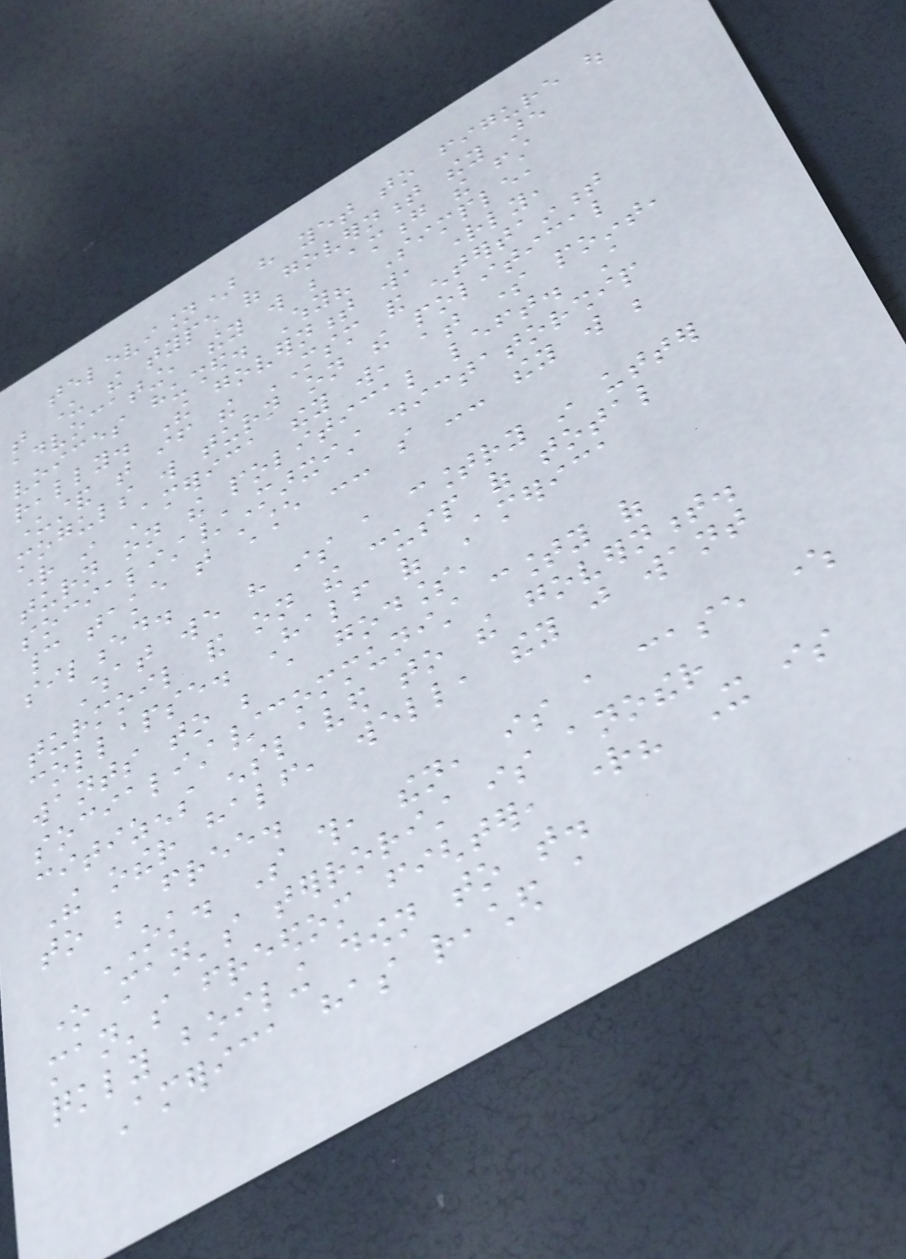television) have yet to figure out
that under the type of government they are
advocating, they will be among the first
voices hushed. Why? Simple,
really. The government will, rightly,
understand that if the MSM and entertainment
moguls will turn on the political
right in America they will, at some point,
turn on the political left. A
socialist/Marxist dictatorship
cannot take that chance -- so -- they will be
silenced.
What we have is a country in utter
turmoil and on the cusp of total
collapse. Half of America
wants to be a godless,
socialist/communist county of
citizens enslaved to the government.
The other half, well, they just want
to be free.
OK. So this, then, is a case where
one man's terrorist is another
man's freedom fighter, right? It is
quickly boiling down to that.
America has reached a
